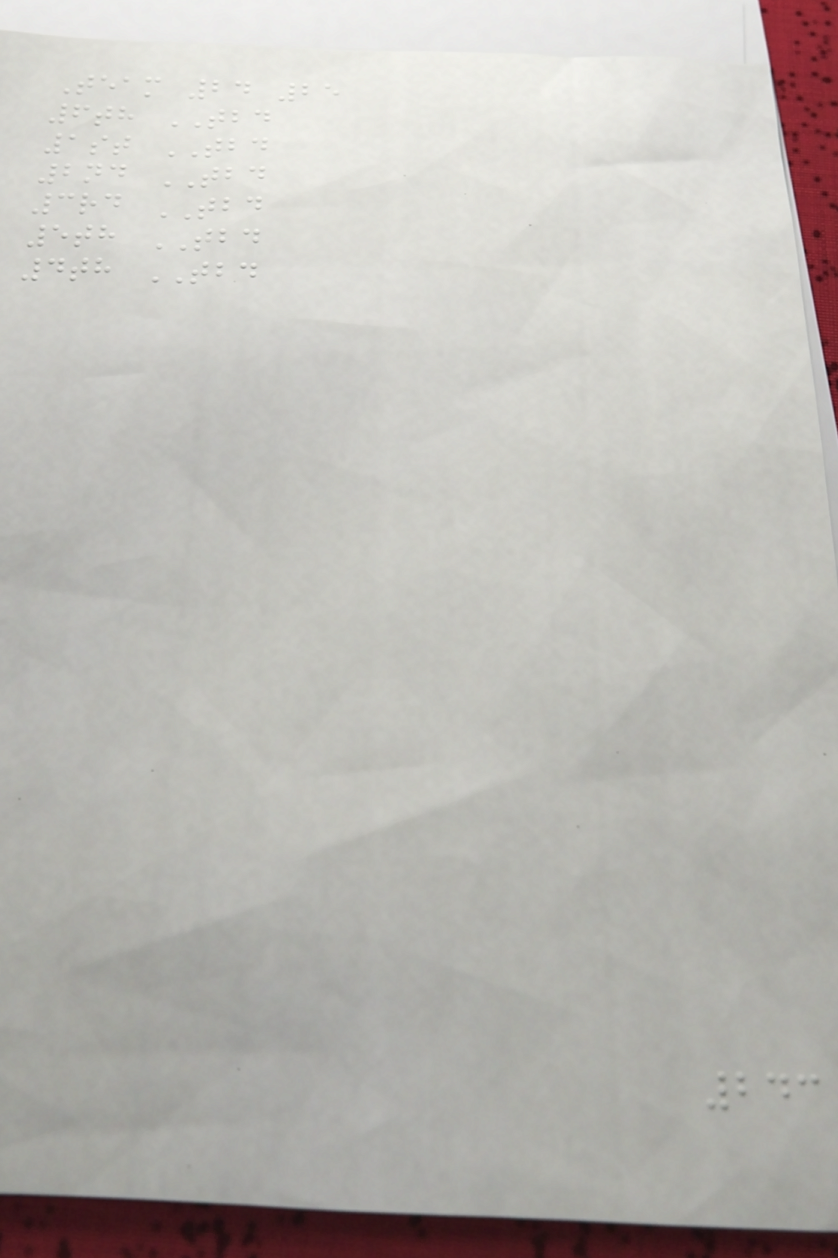Team 24 25
6th TBD
1st TBD
2nd TBD
3rd TBD
5th TBD
4th TBD
243
